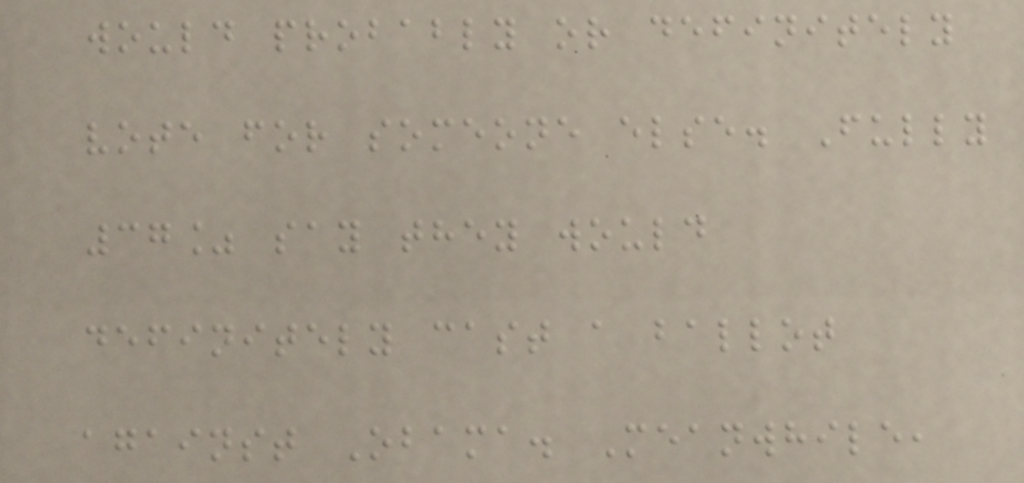would probably or definitely
vote for someone else. Fully
37% say they would
definitely cast a ballot
against Obama. Meanwhile,
